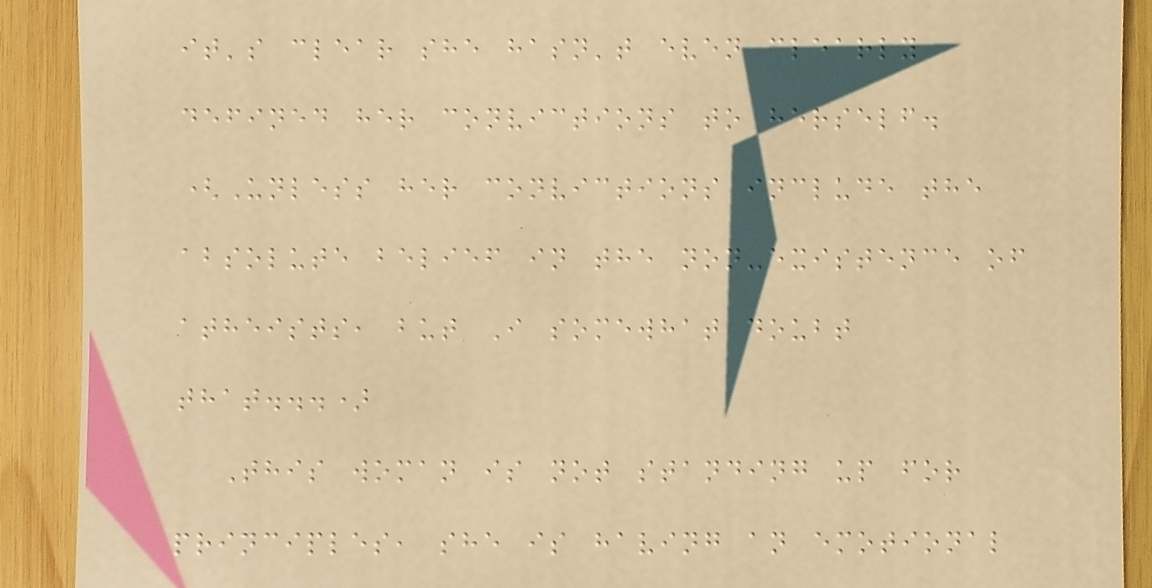it's clear she hasn't even clearly
defined her convictions to herself.
(Unless her convictions include the
absolute belief in the non-existence of
atheists, but I somewhat doubt
that...)
This woman is not standing up for
principles, she is having an emotional
